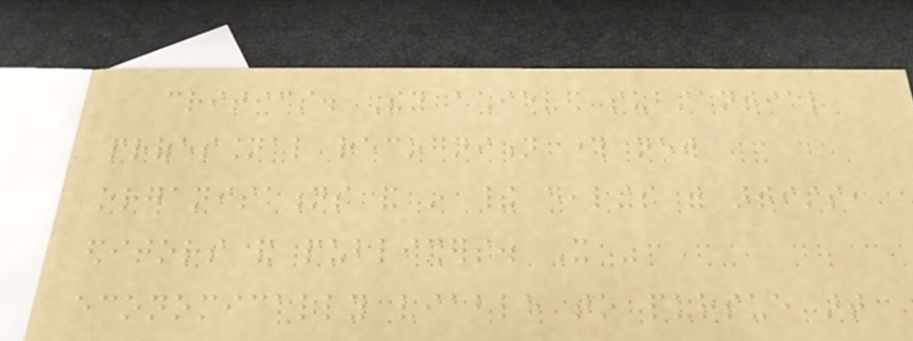critics. They achieved substantial
professional recognition through new
organisations and in their dealings with artists,
editors and publishers. It was
economically viable to pursue art
